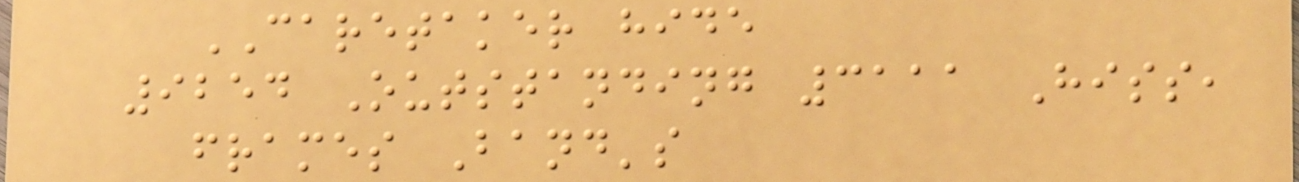CARETAKER hide
9254 Outstanding 3111 Hiss,
frames Band's
